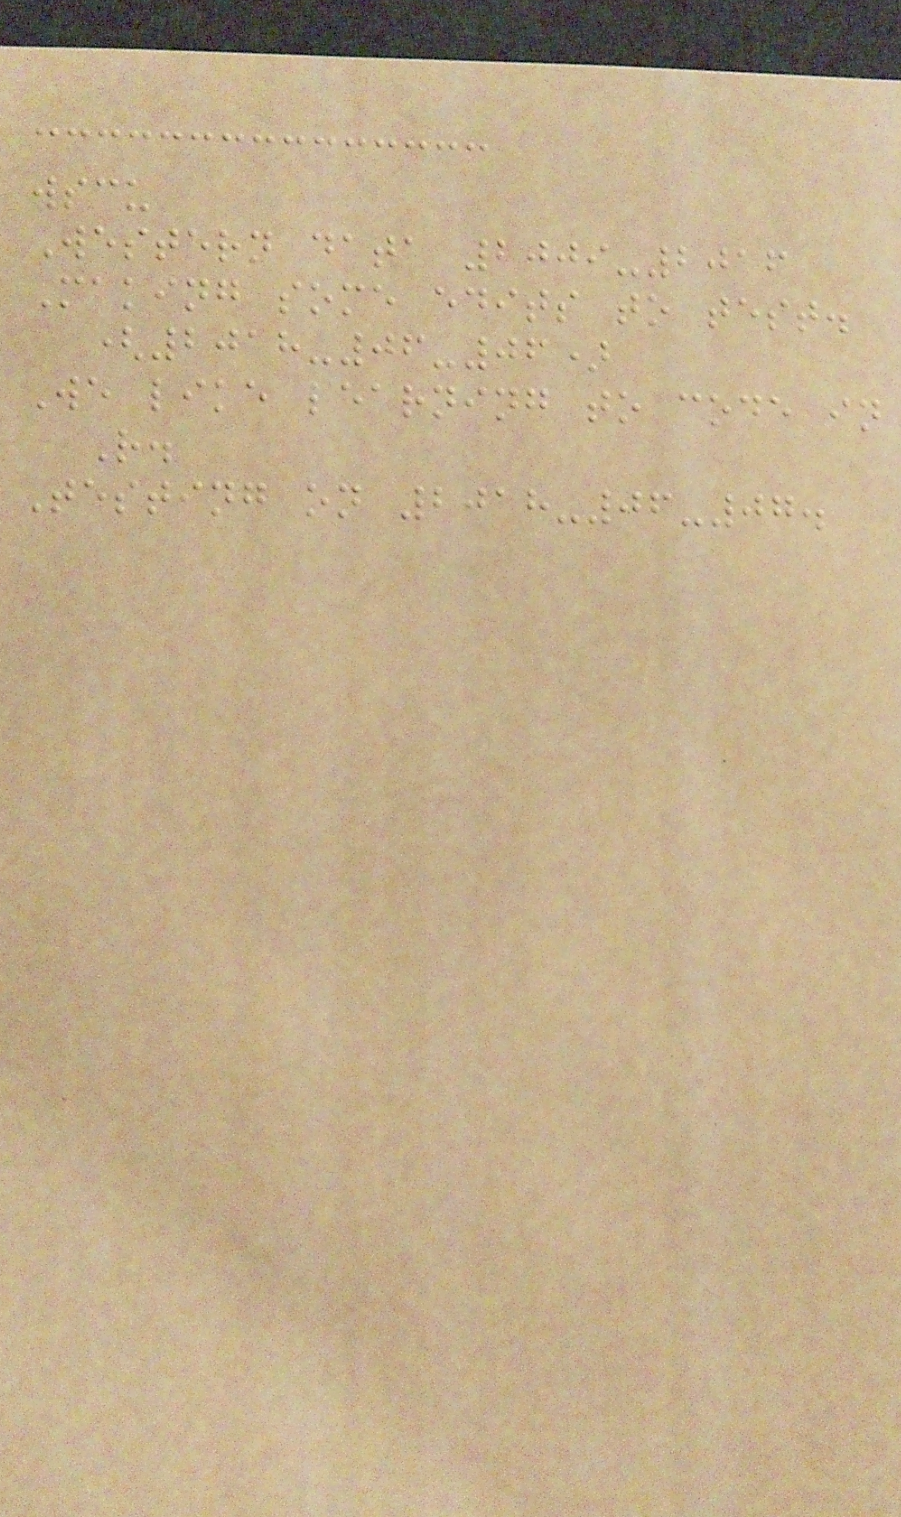wscu
Western data 2009-2016
Making some edits to test.
(2018-06-06)
We like learning to code in
R.
Testing on 2018-06-07.
